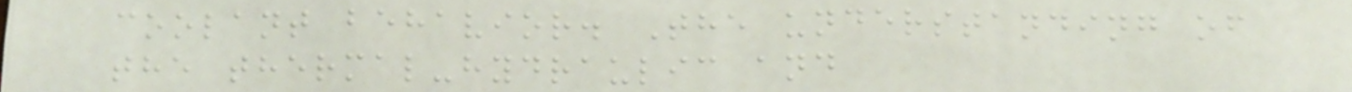coolant behavior. The understanding of
the thermal-hydraulic and
